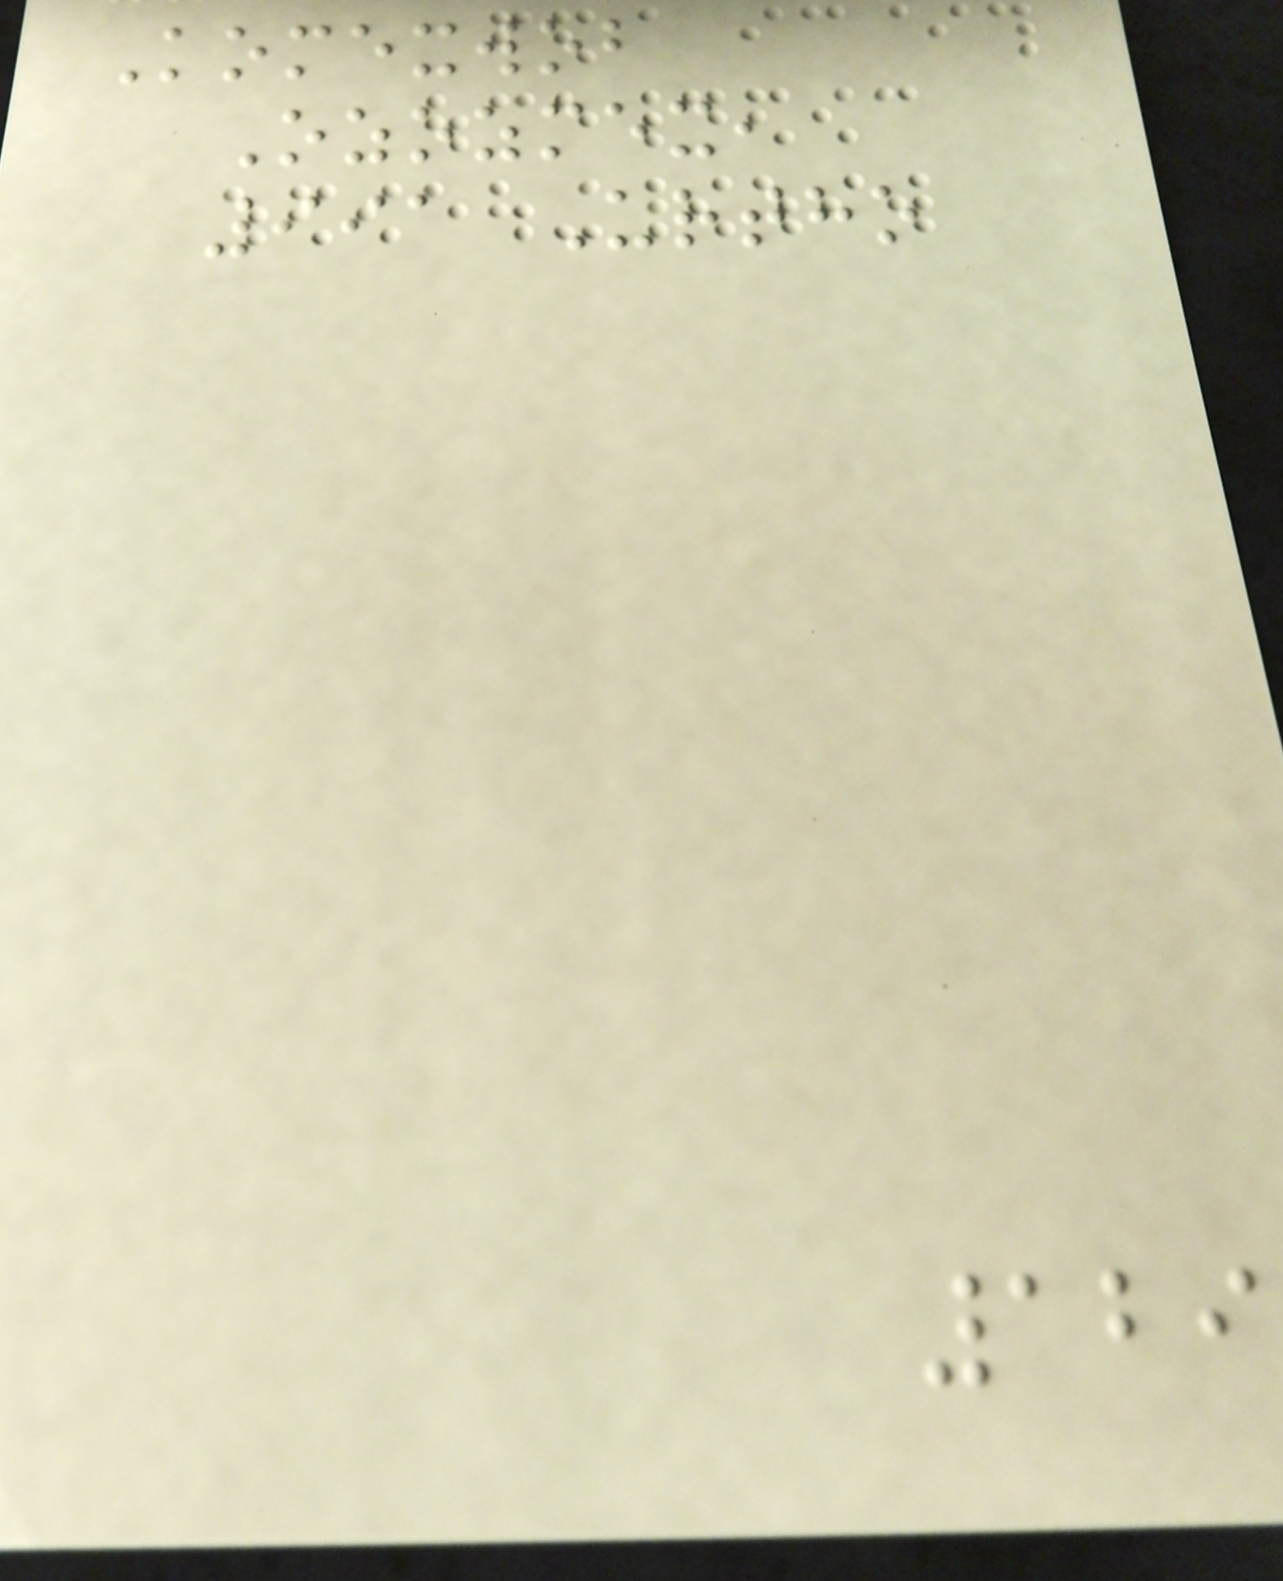Komexwob
Ozozmex,
991 Urtho
129
